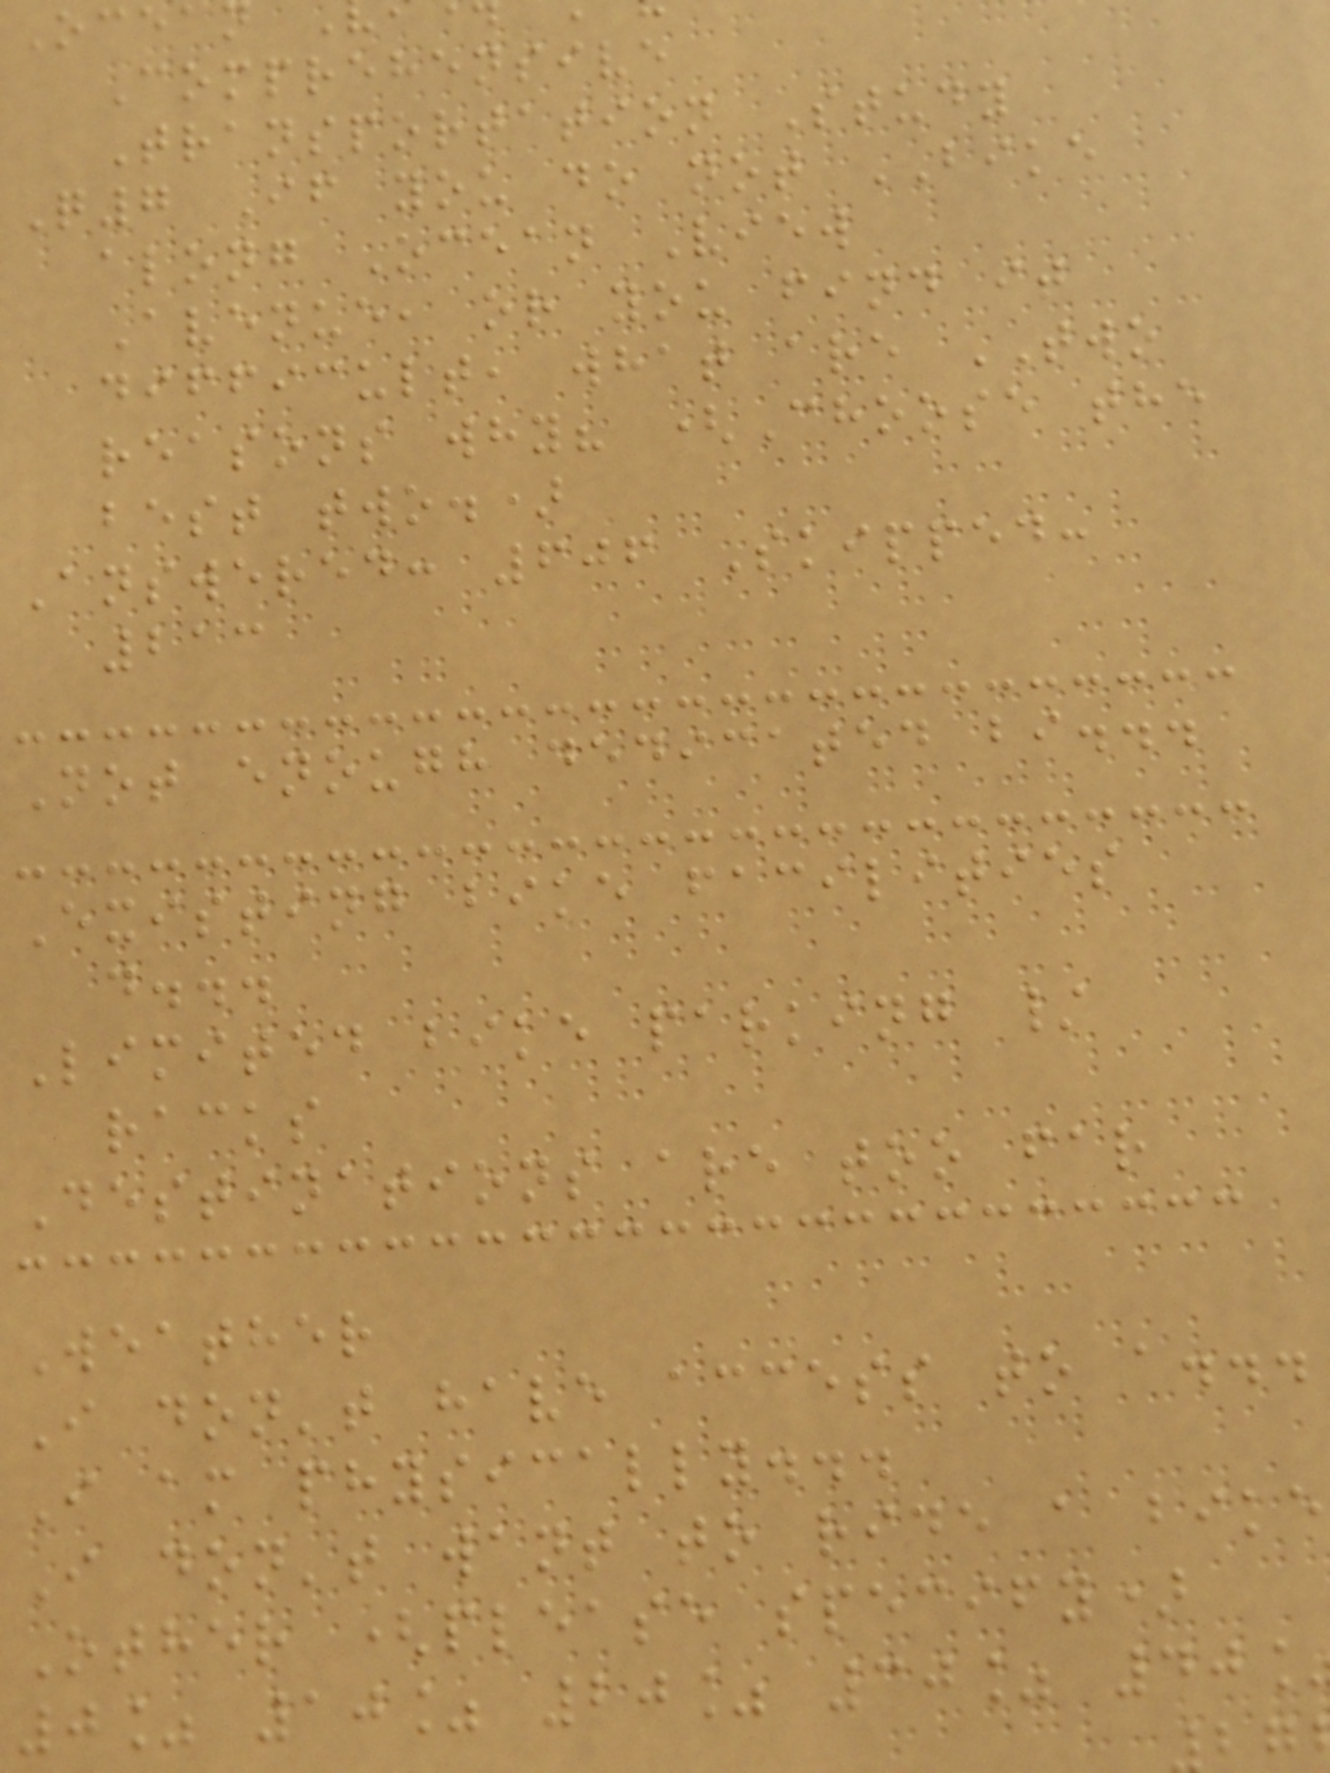Ocea
Comprehensive
Transportation Study
Q7 If you do not BIKE
along Ocean View
Avenue, or you find it
difficult, what are TWO
reasons why? (Choose the
best two.)
Answered: 606 Skipped:
213
Not enough dedicated bi...
Existing bike facilities
d...
Limited bike parking /
racks
Destinations are too far
Weather
I don't have access to a...
I am physically...
I don't want to ride a bike
Other (please specify)
0% 10% 20% 30% 40
